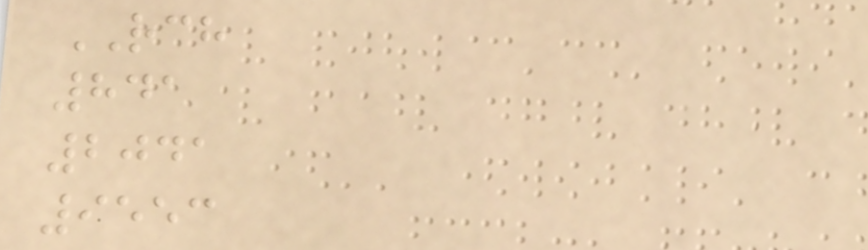RCH
841
2041
9553
